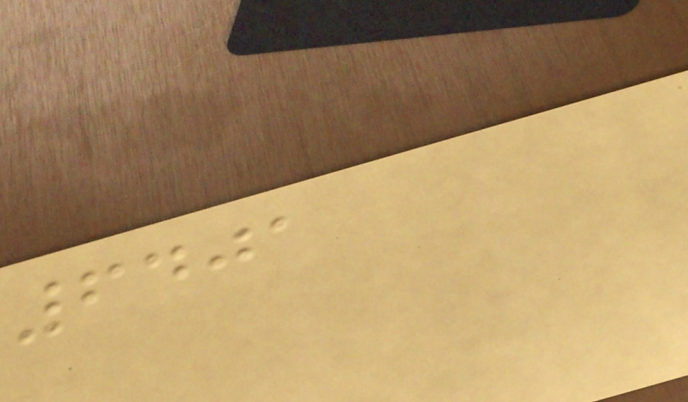6401
